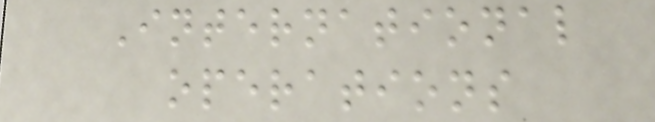International
operations
